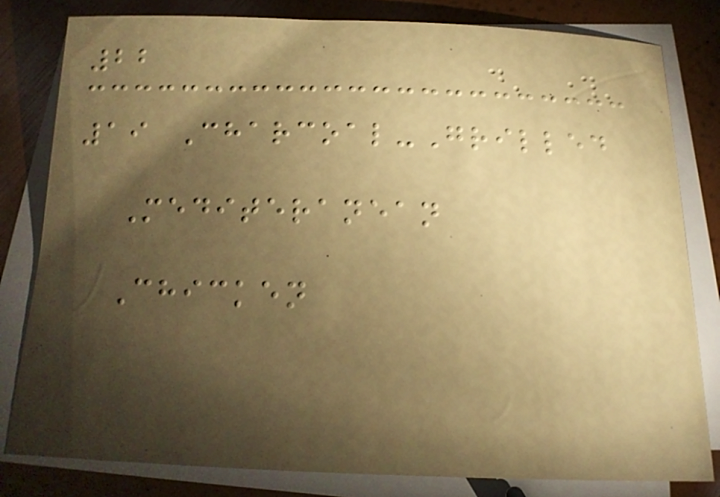22
19 Charcoal-Grilled
Mediteranean
Chicken
